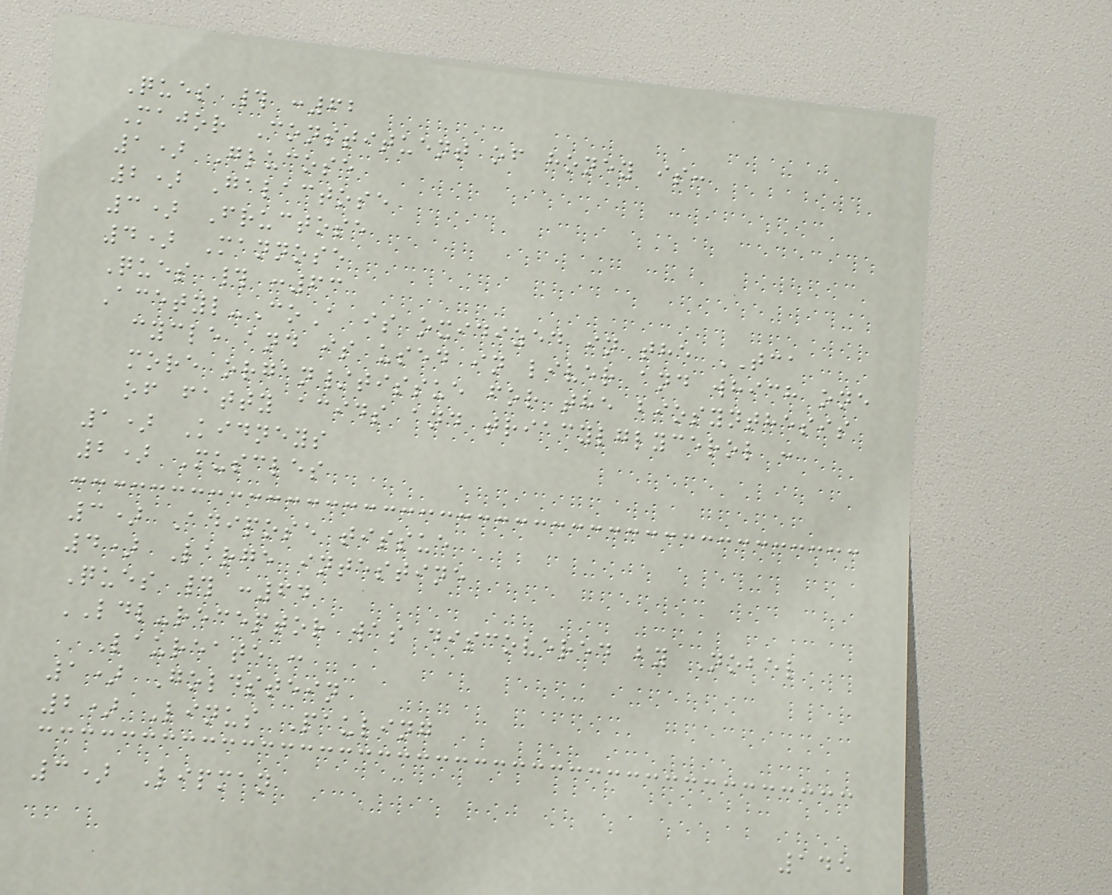Ques # :62
Major Constituent of honey is:
1) Glucose
2) Galactose
3) Fructose
4) Mannose
Ques # :63
Acetyl-CoA is oxidized in the TCA
cycle and is used in liver and which one
more organ/tissue for the biosynthesis
of fatty acids and triacylglycerol :
1) Kidneys
2) Muscles
3) Adipose tissue
4) Large intestine
Ques # :64
LDL-receptor was discovered by Nobel
Laureate :
1) Goldstein
2) Linus Pauling
3) Lipman
145
